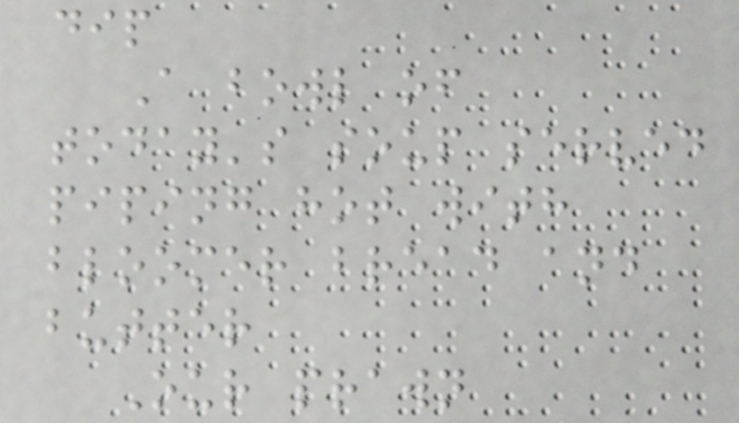dip
A bowl of
today's soup served
piping hot with
bloomer bread and
butter
Our prawn
